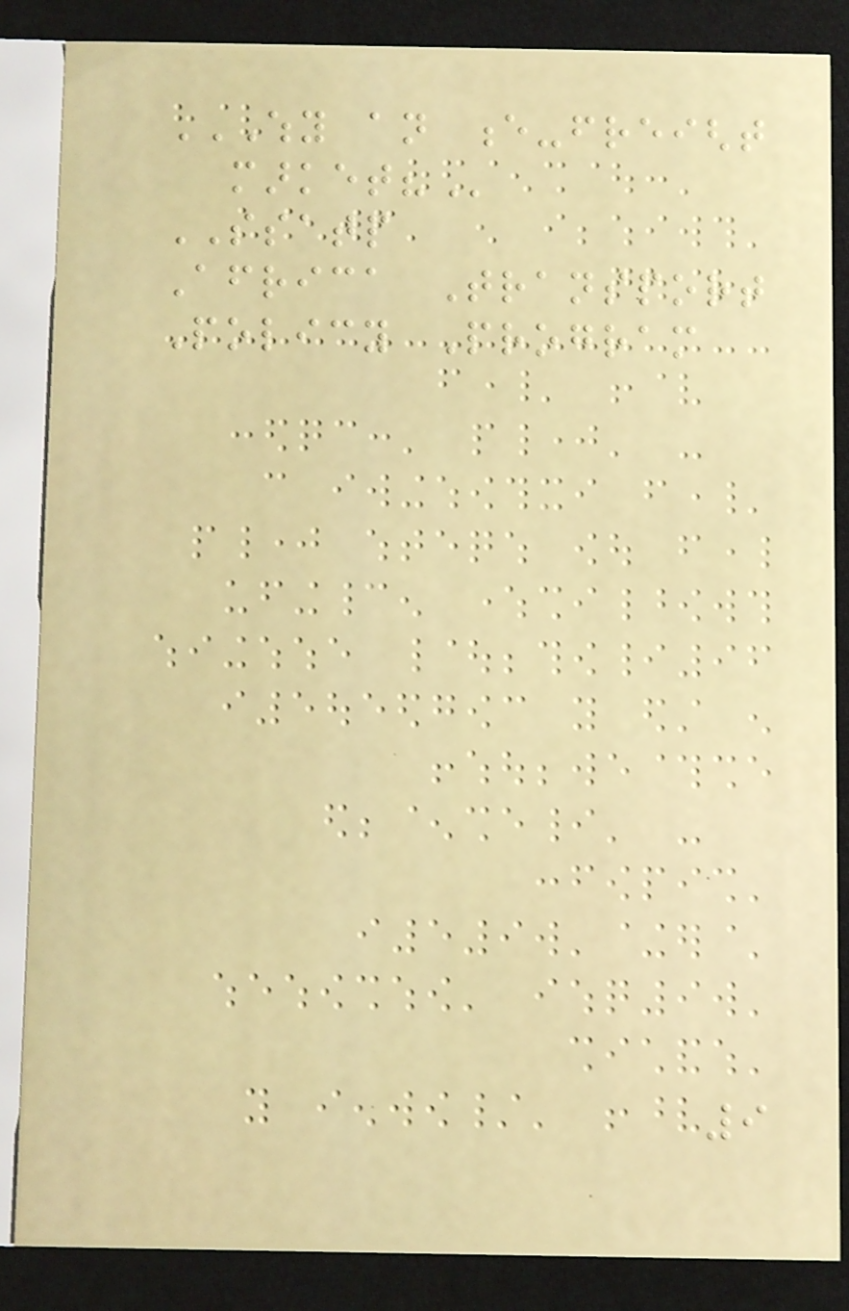WHY AN E-FREIGHT
MARKET?
SSATP
Africa Transport
Policy Program
9
